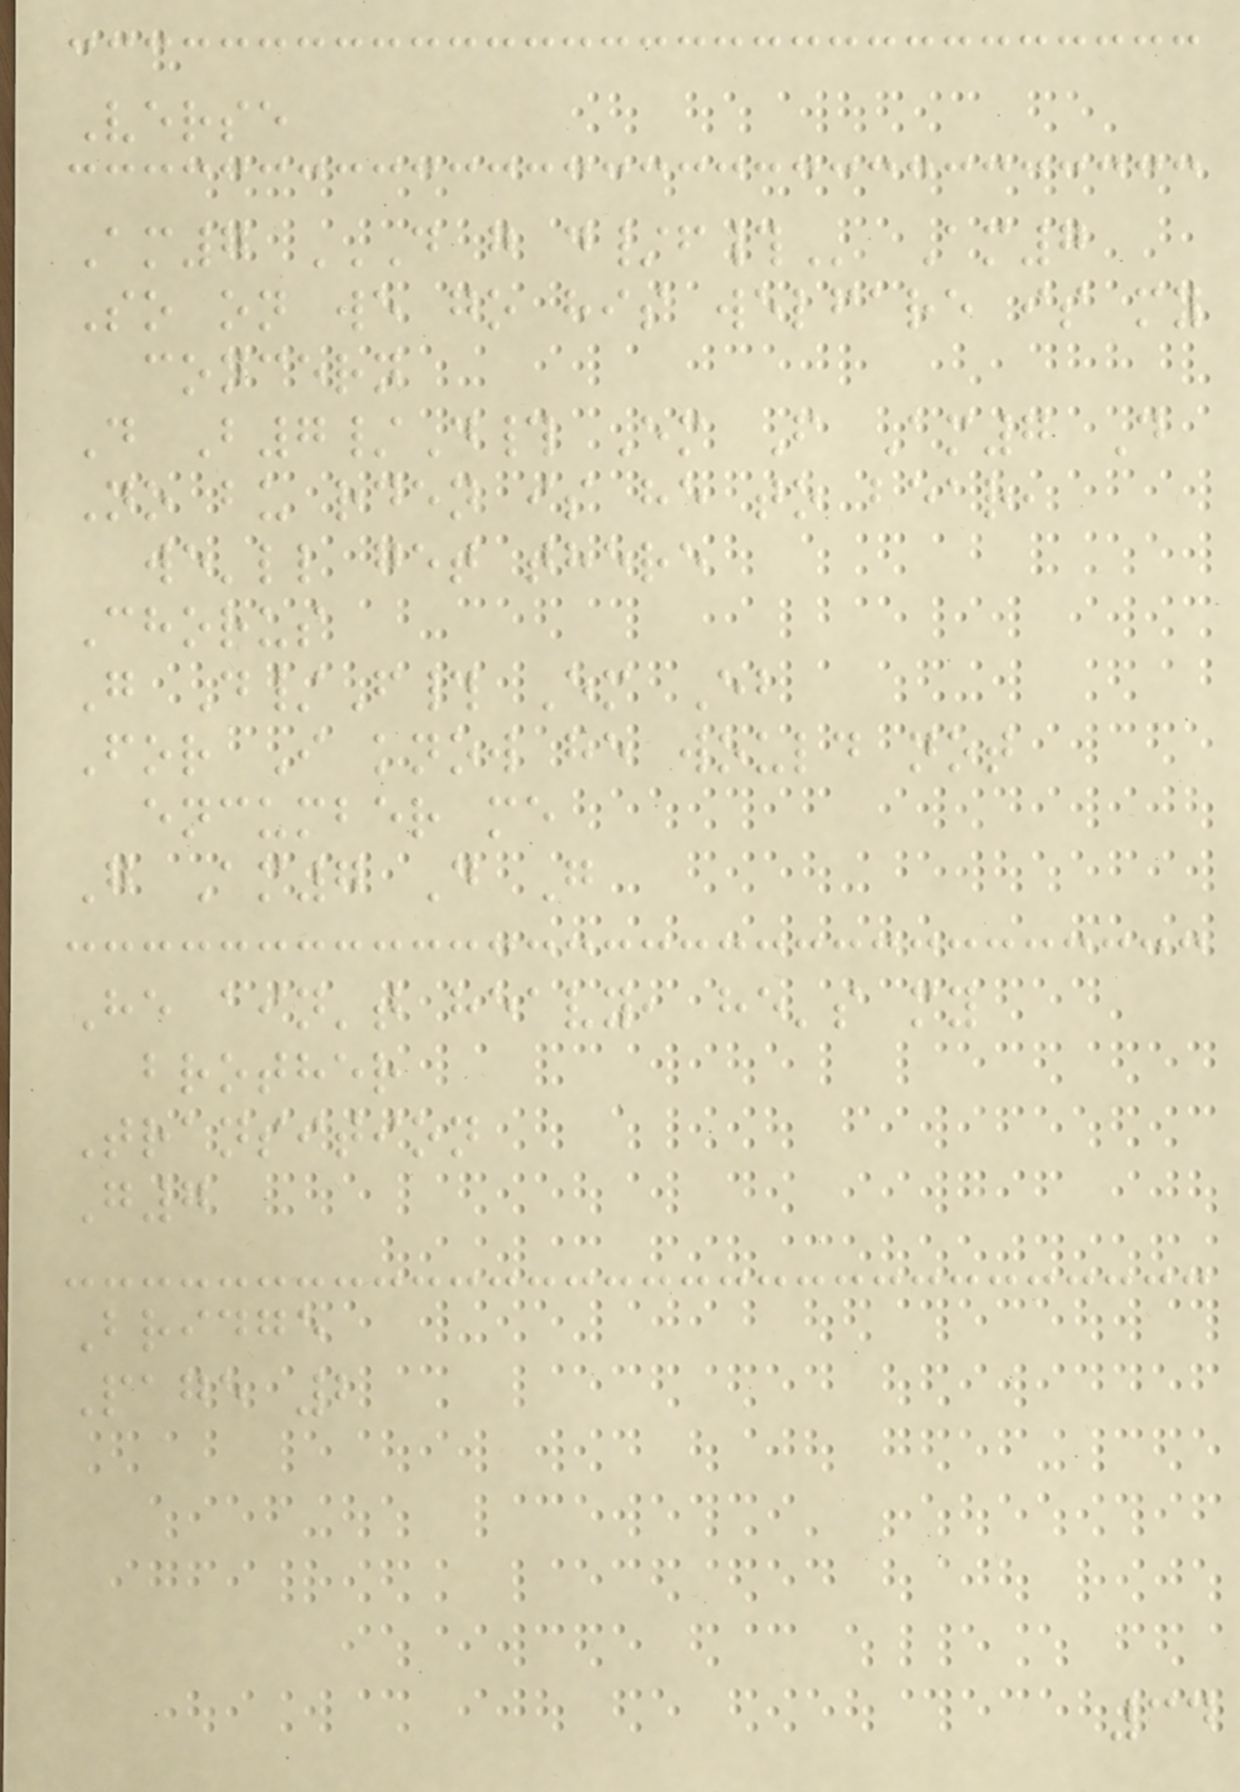Verse
Am7 D G D/F# Am7
So on we go his welfare is my
concern
D B7/D# Em F Am7 D
No bu rden is he to bear,
we'll get there
Chorus
G D/F# Em Eb
For I know he would not
encumber me
G Am7 D G
He ain't heavy, he's my
brother
Transition
G7
Bridge
Page 2
34
